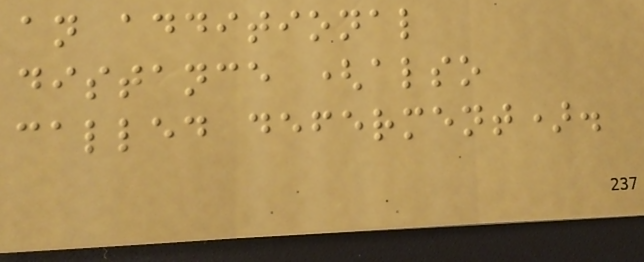an additional
distance (also
called deferment).
